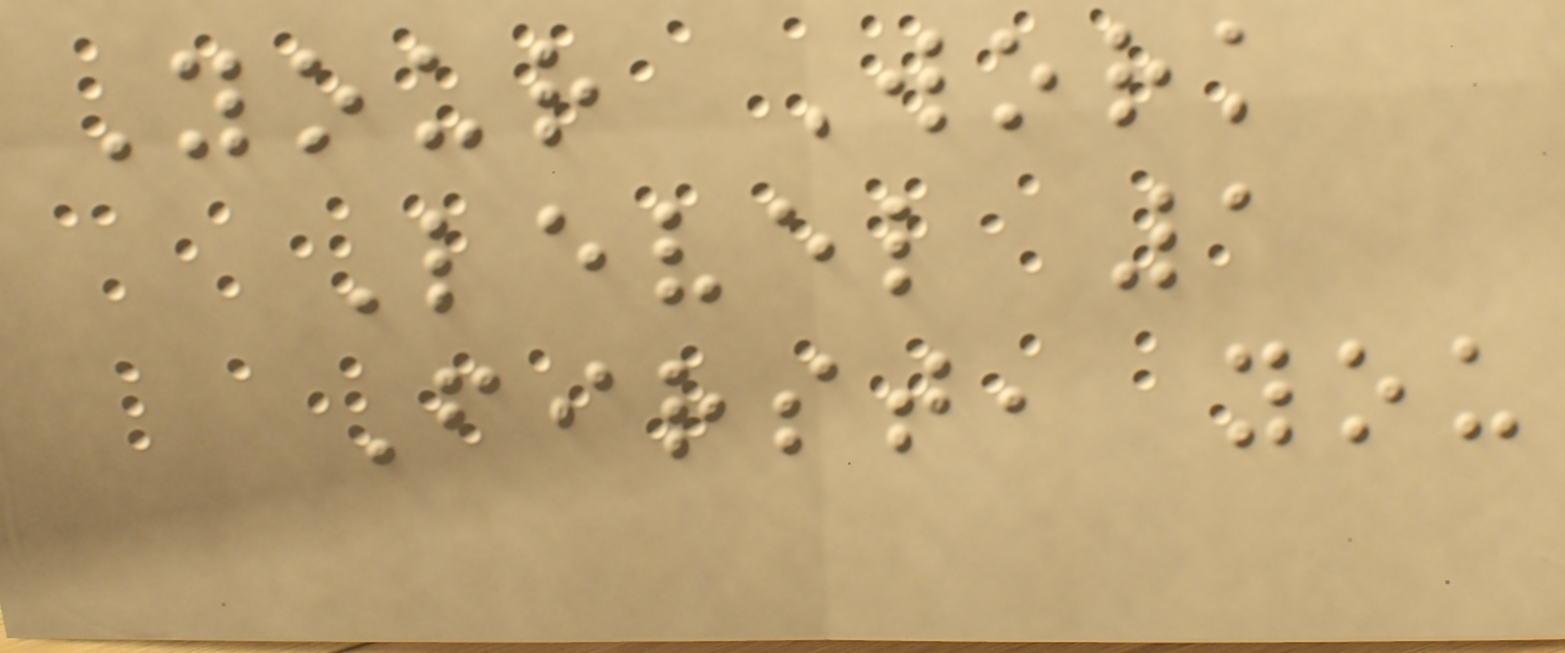Your Work
Level 1
First, you
